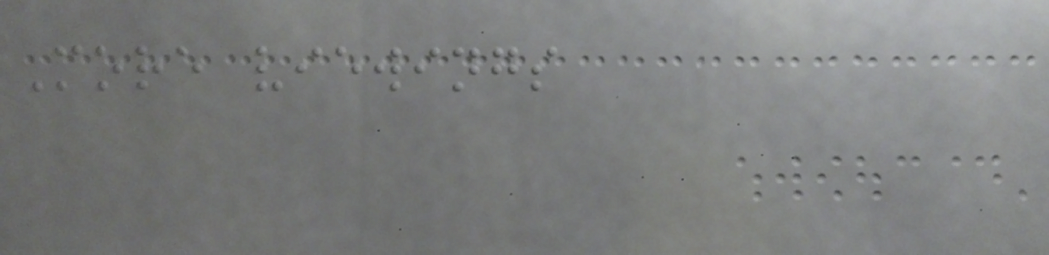More viewings
